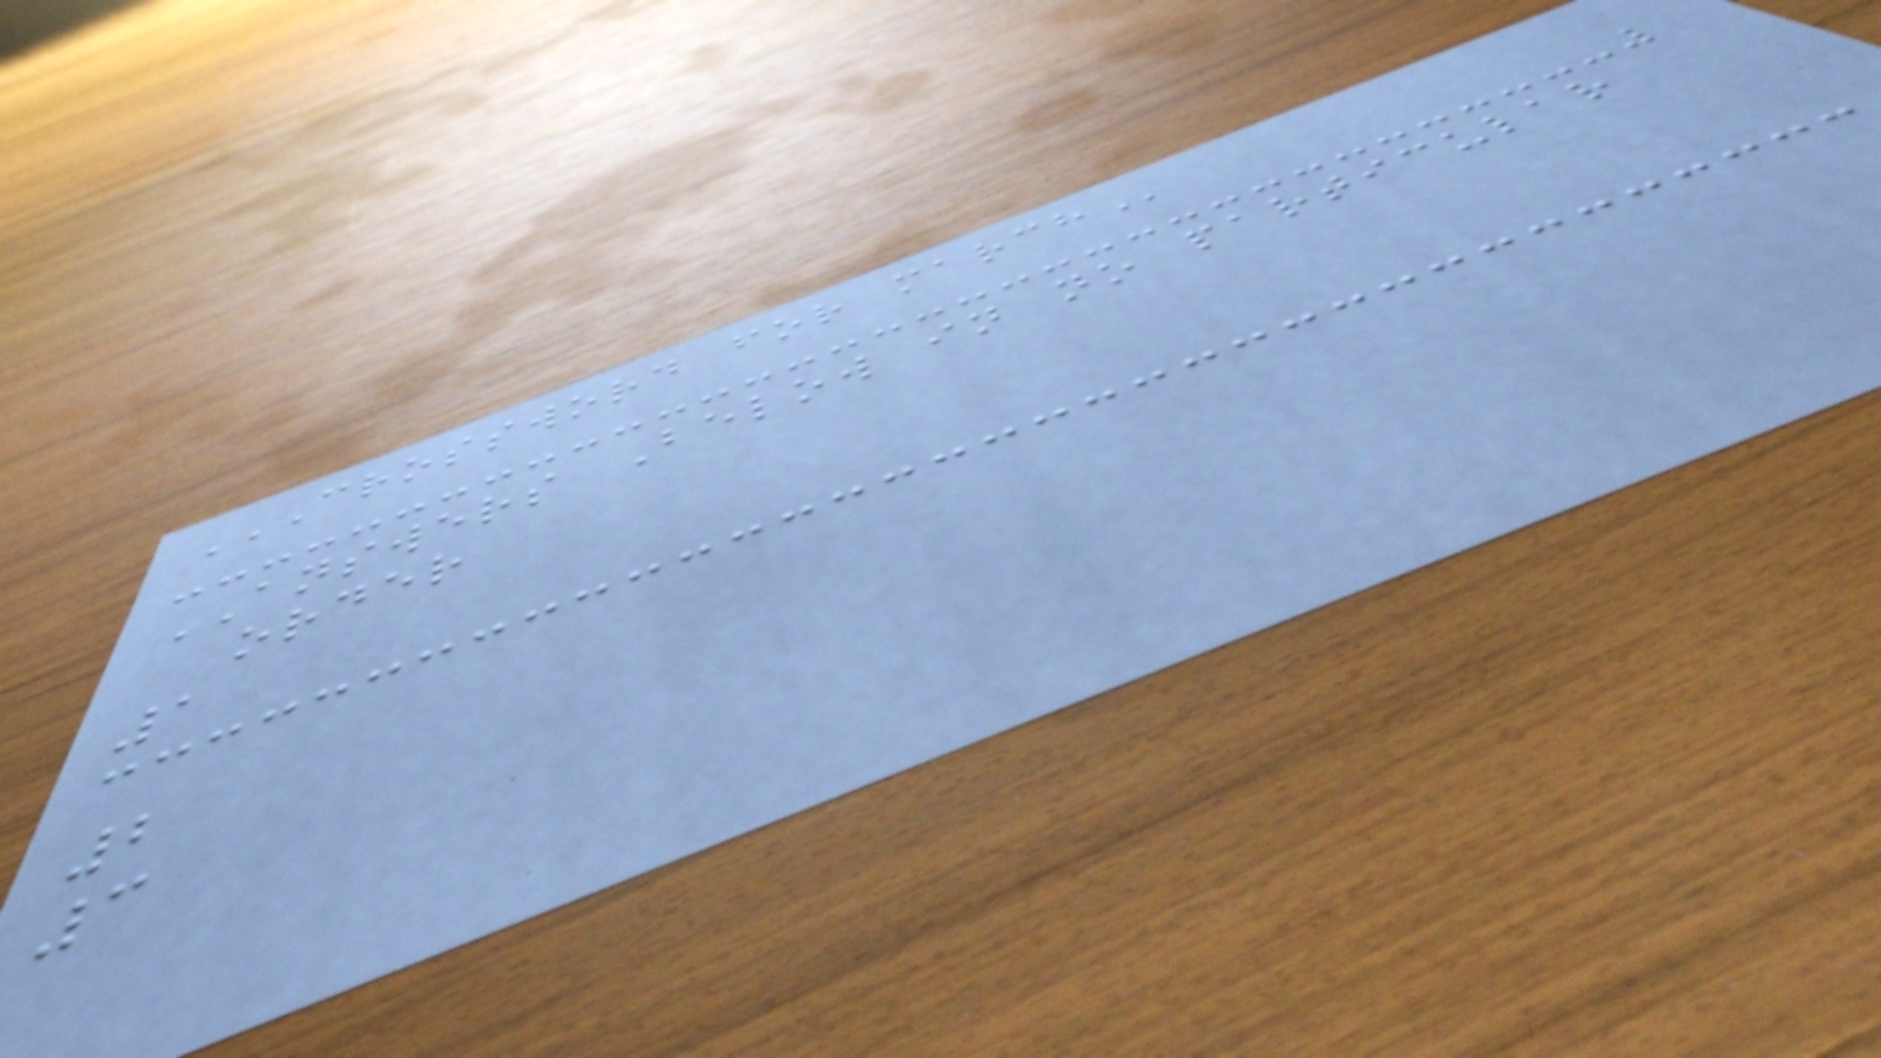CROSSWORD FOR MARCH
ANSWERS Below in no particular
order
1
2
3
